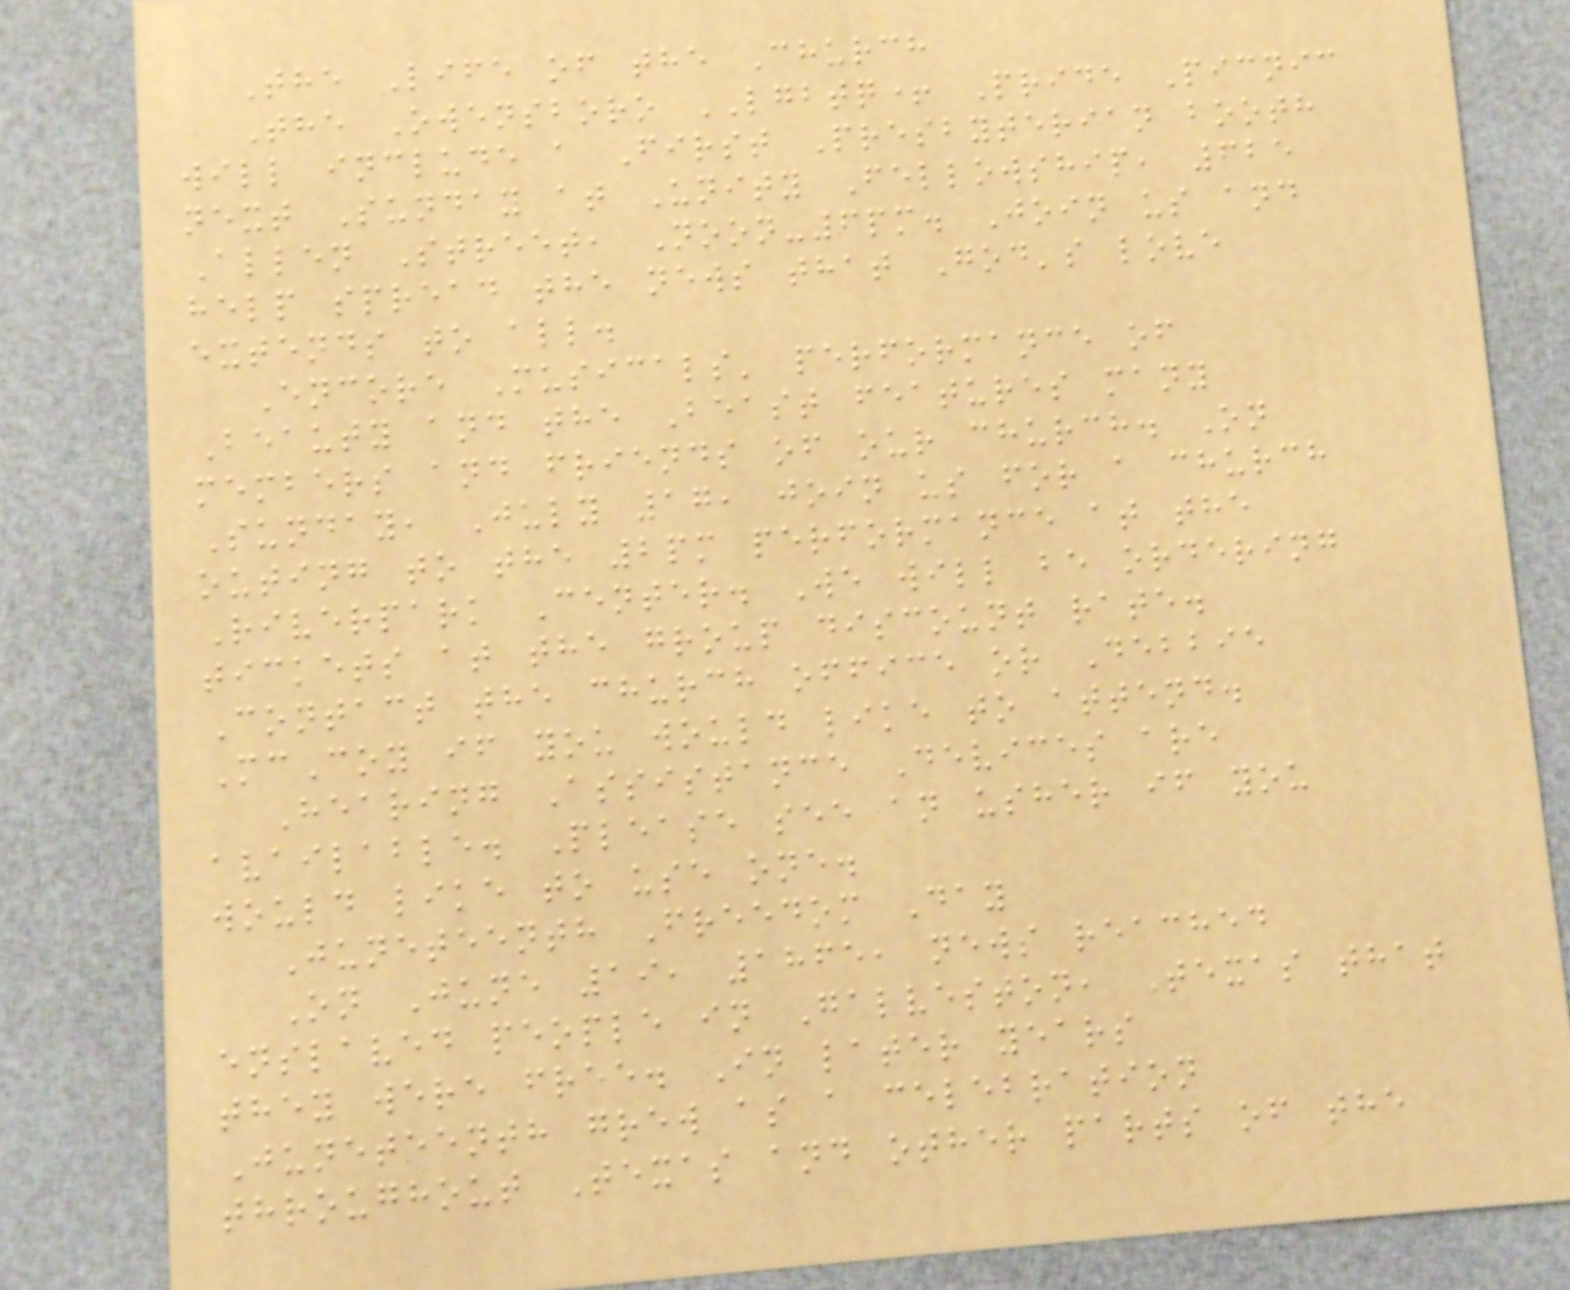The Life of the Church
The Owensboro LGBTQ+ Pride Picnic
will include a First Presbyterian booth
next Sunday at Unity Fellowship, 625
Allen Street, Noon-6pm. Join us and
help spread the news that God's love
extends to all.
Encore Musicals' performance of
Beauty and the Beast features many
members and friends of our church. On
Sunday, July 17, join us for a church
outing to the 2pm performance at the
Riverpark Center. We will be ordering
tickets at the group discount rate.
Contact the church office or Debbie
McCoy if you would like to attend.
Hearing Assistance Devices are
available. Please see an usher if you
would like to use one.
Juneteenth Freedom Day
On June 19, 1865, news reached
enslaved people in Galveston, Texas that
they were free. In later years
Juneteenth grew as a celebration
throughout Texas and other parts of the
